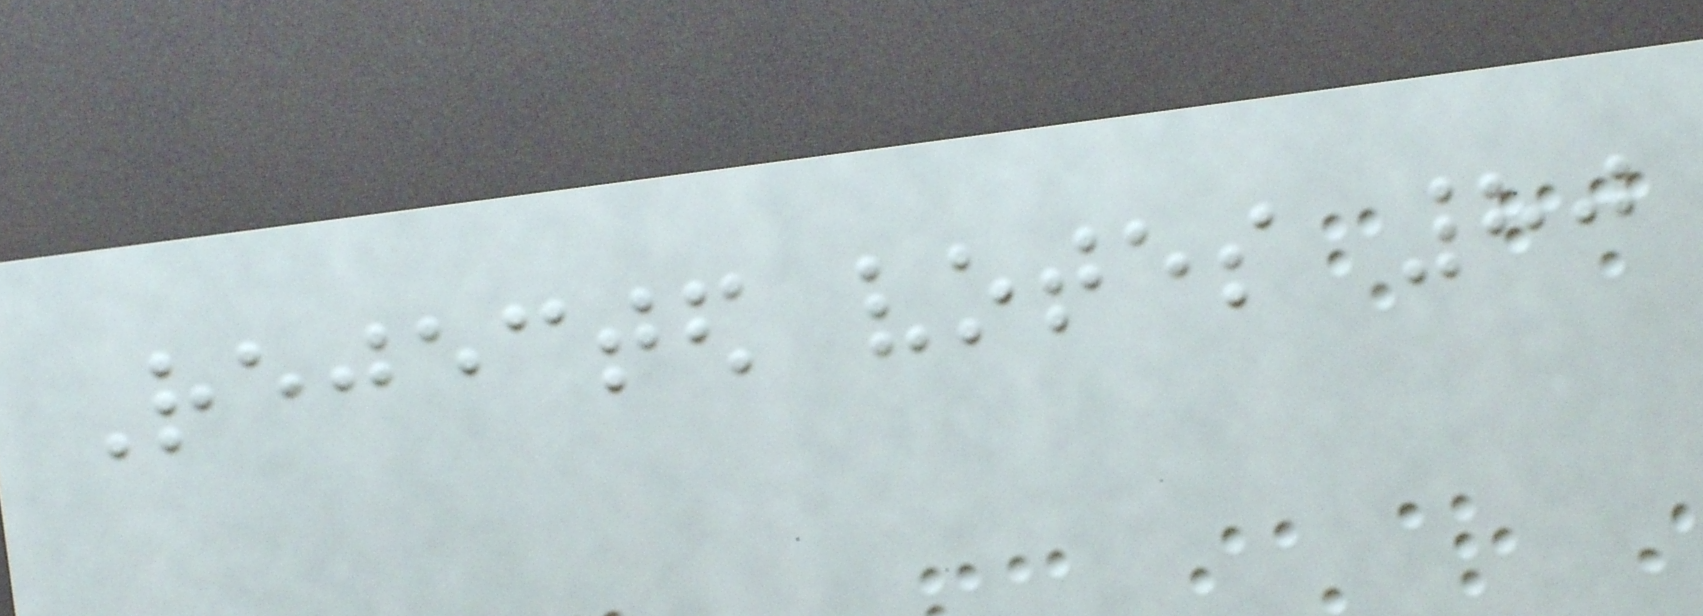Rejected votes 80
